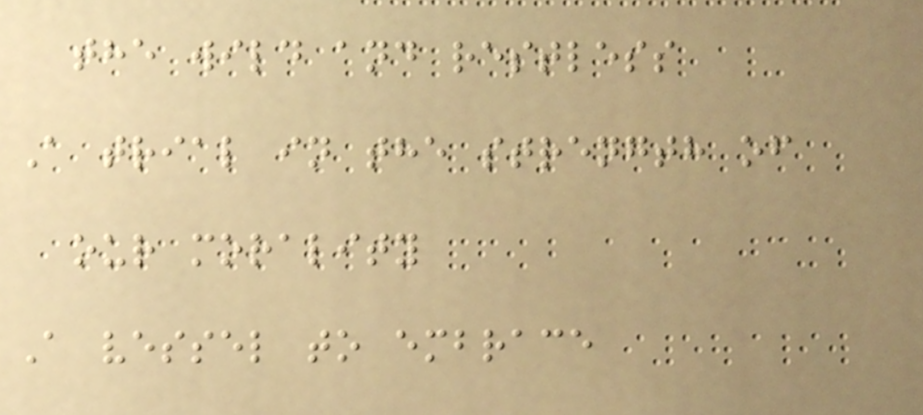the wild and restless
A trial in the strength of
our morality
A vessel to embrace
